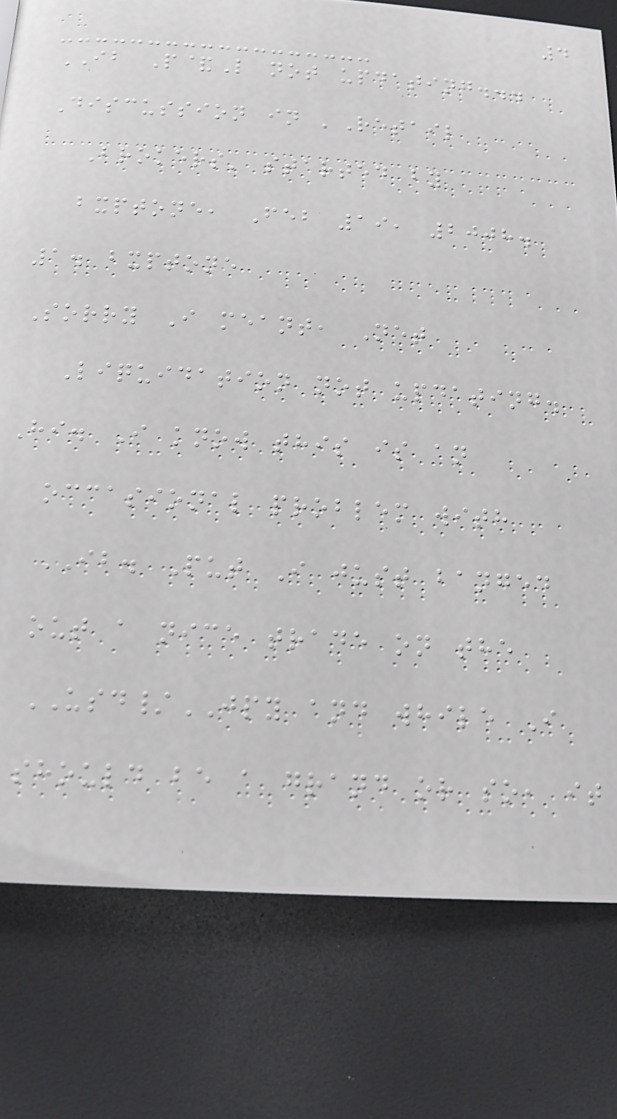4
IB P&L not updating...
Discussion in 'Retail
Brokers' started by
bxptone, Feb 19, 2008.
1. bxptone
Sorry I meant, Net
Liquidation not updating.
Hi. I know this is an
occasional problem with
IB. Put I just banged
out a nice trade on the
USD/JPY and while I
should be a grand or so, it
